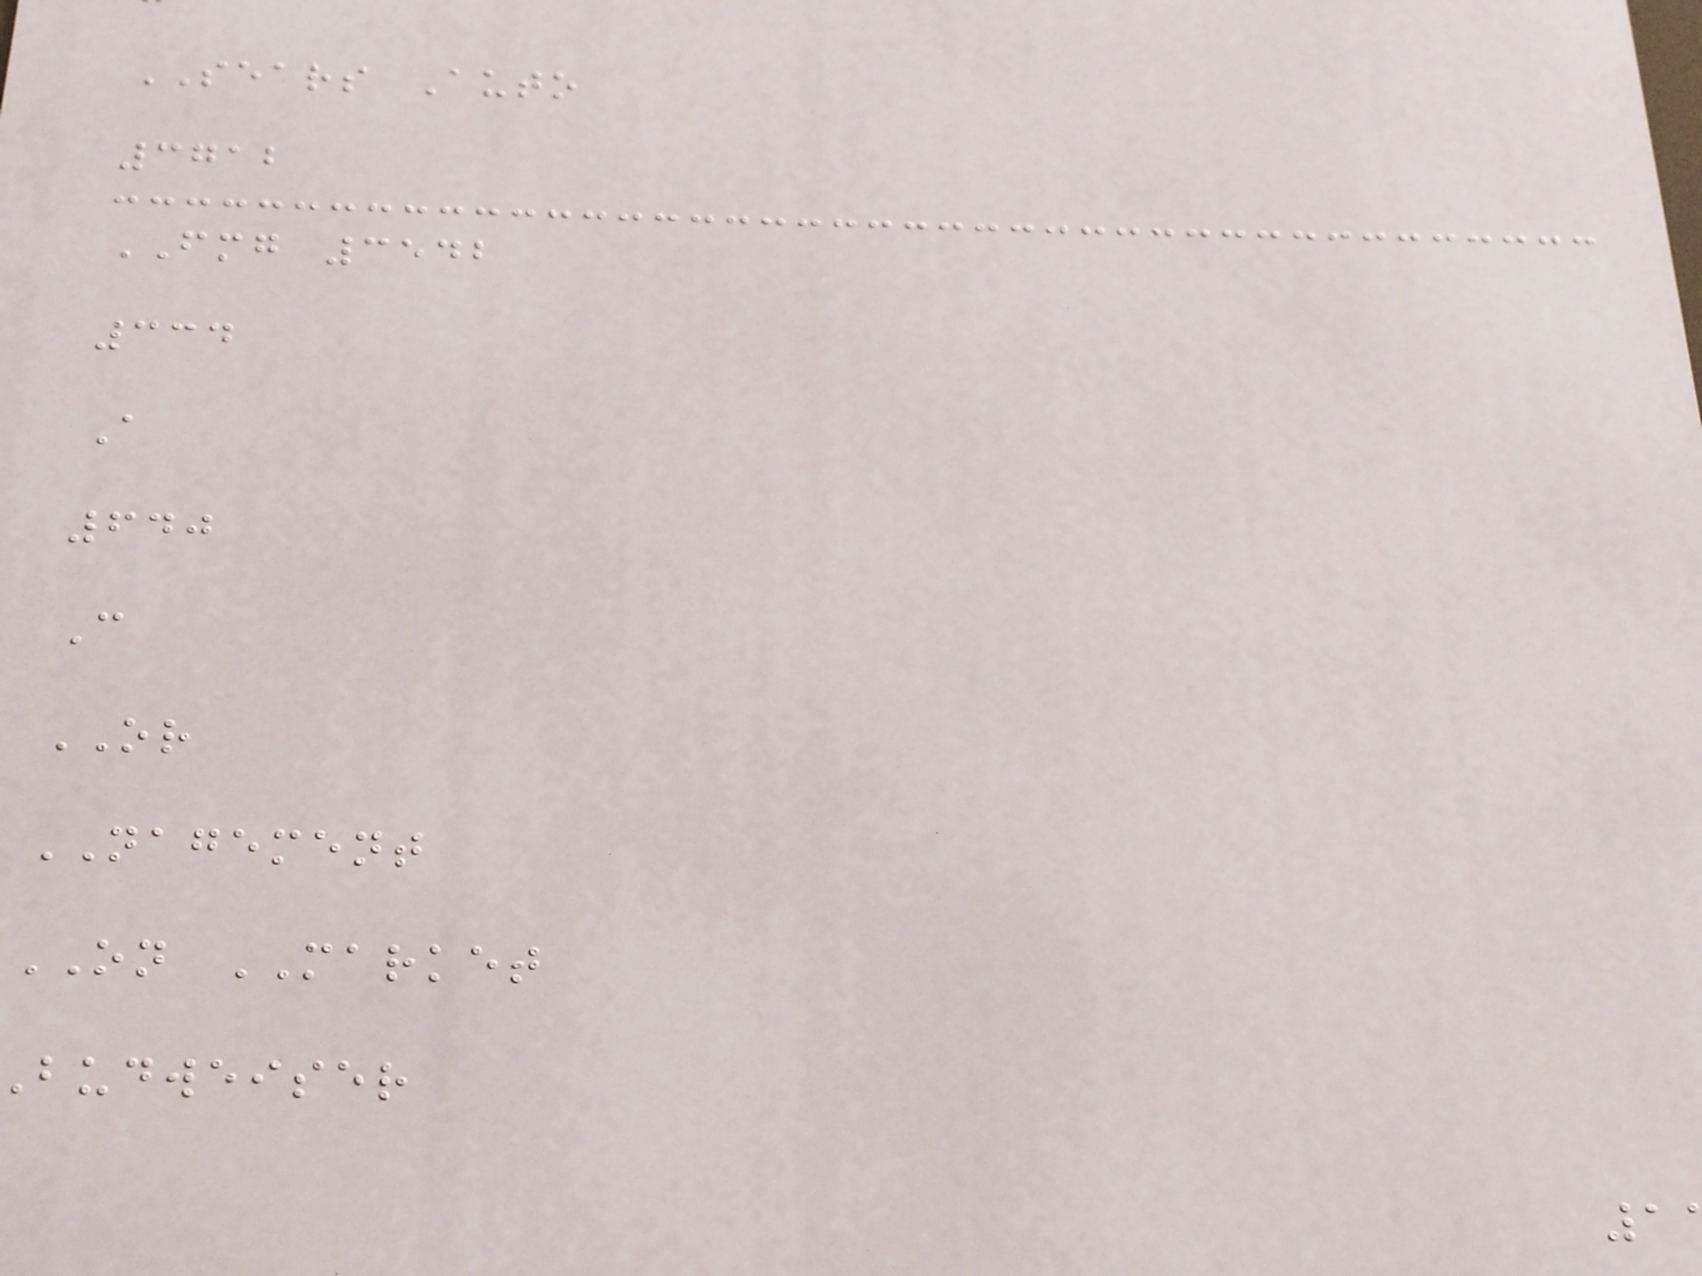SEARS Auto
3712
FMG 3542
334
A
640
C
OR
NAGEMENT
ON MARKET
budweiser
